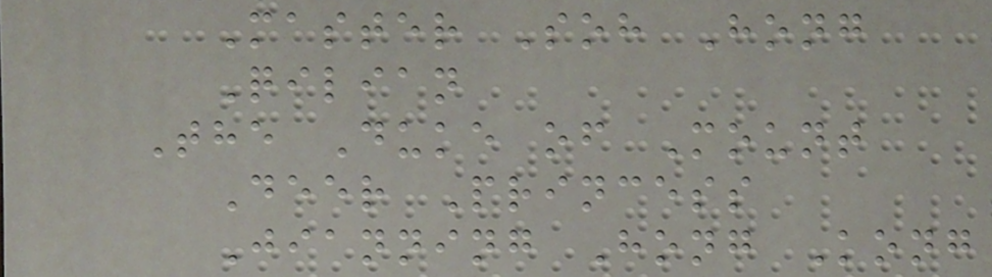Master Soh Hong
Qilian
The Duke of Mount
Deer Princess
Jianning Hong Kong
